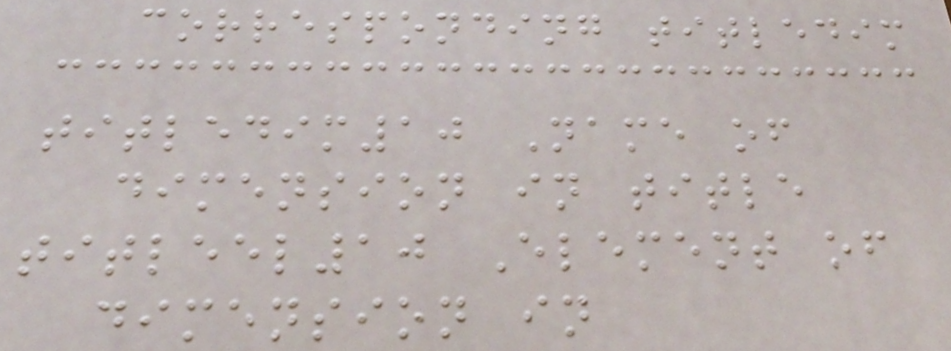corresponding titledim
titledim10 Name of
dimension in title
titleel10 Element of
dimension in
